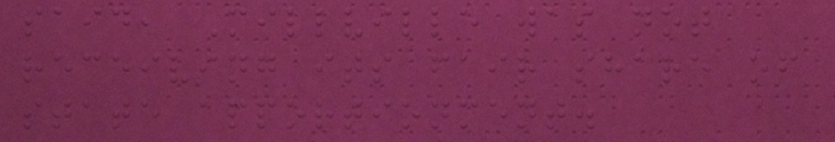said, Millville was not
receiving its fair share of
state apportionment.
